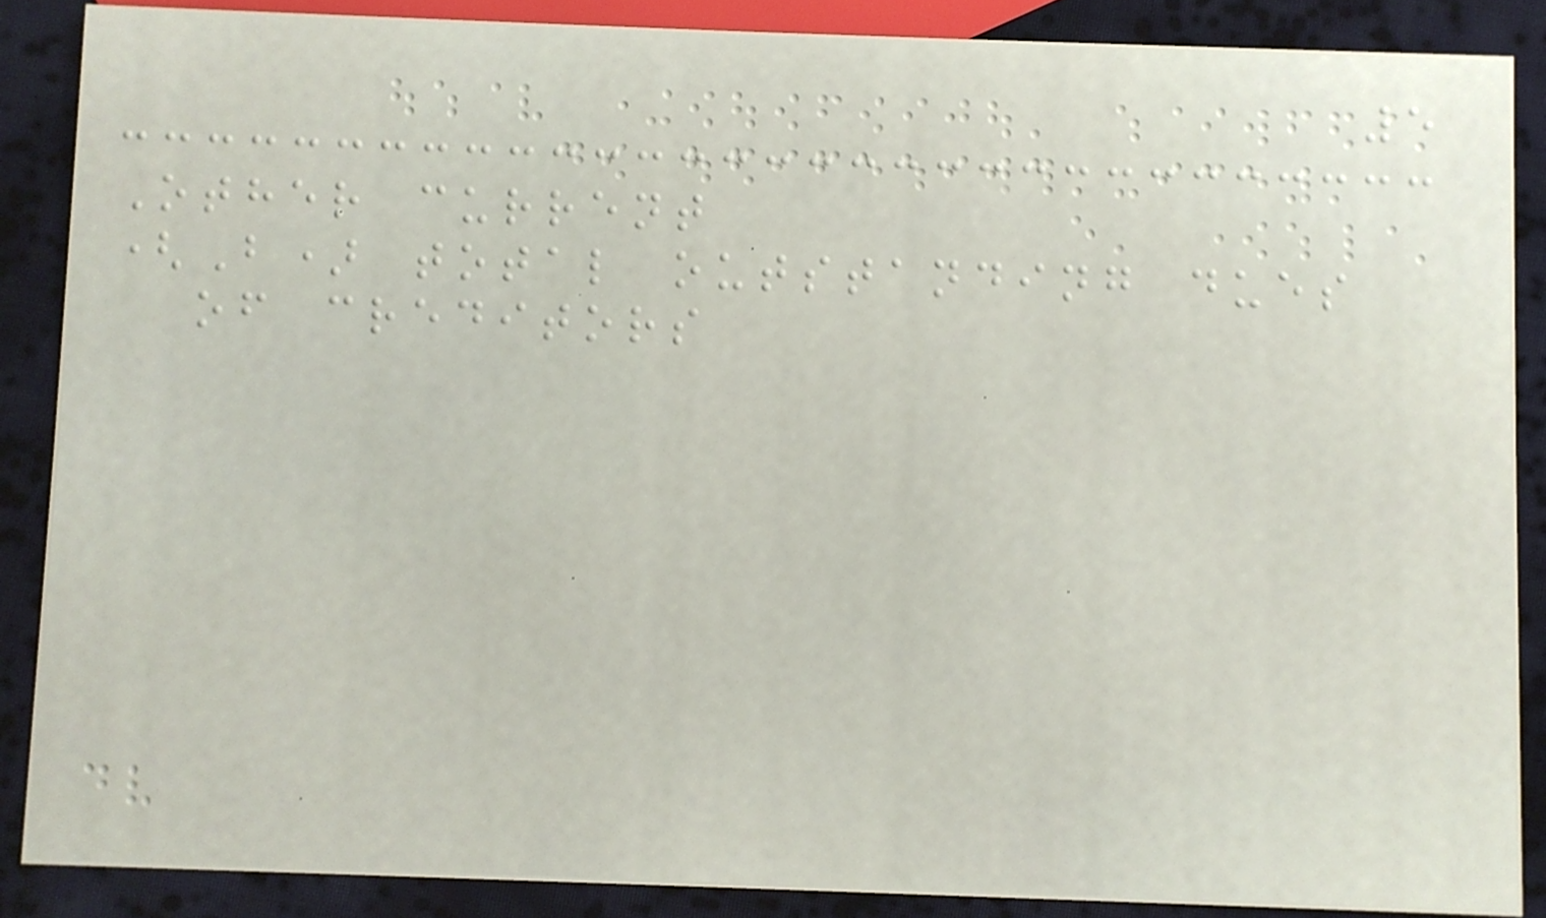5
Other current
(B) total outstanding dues
of creditors
